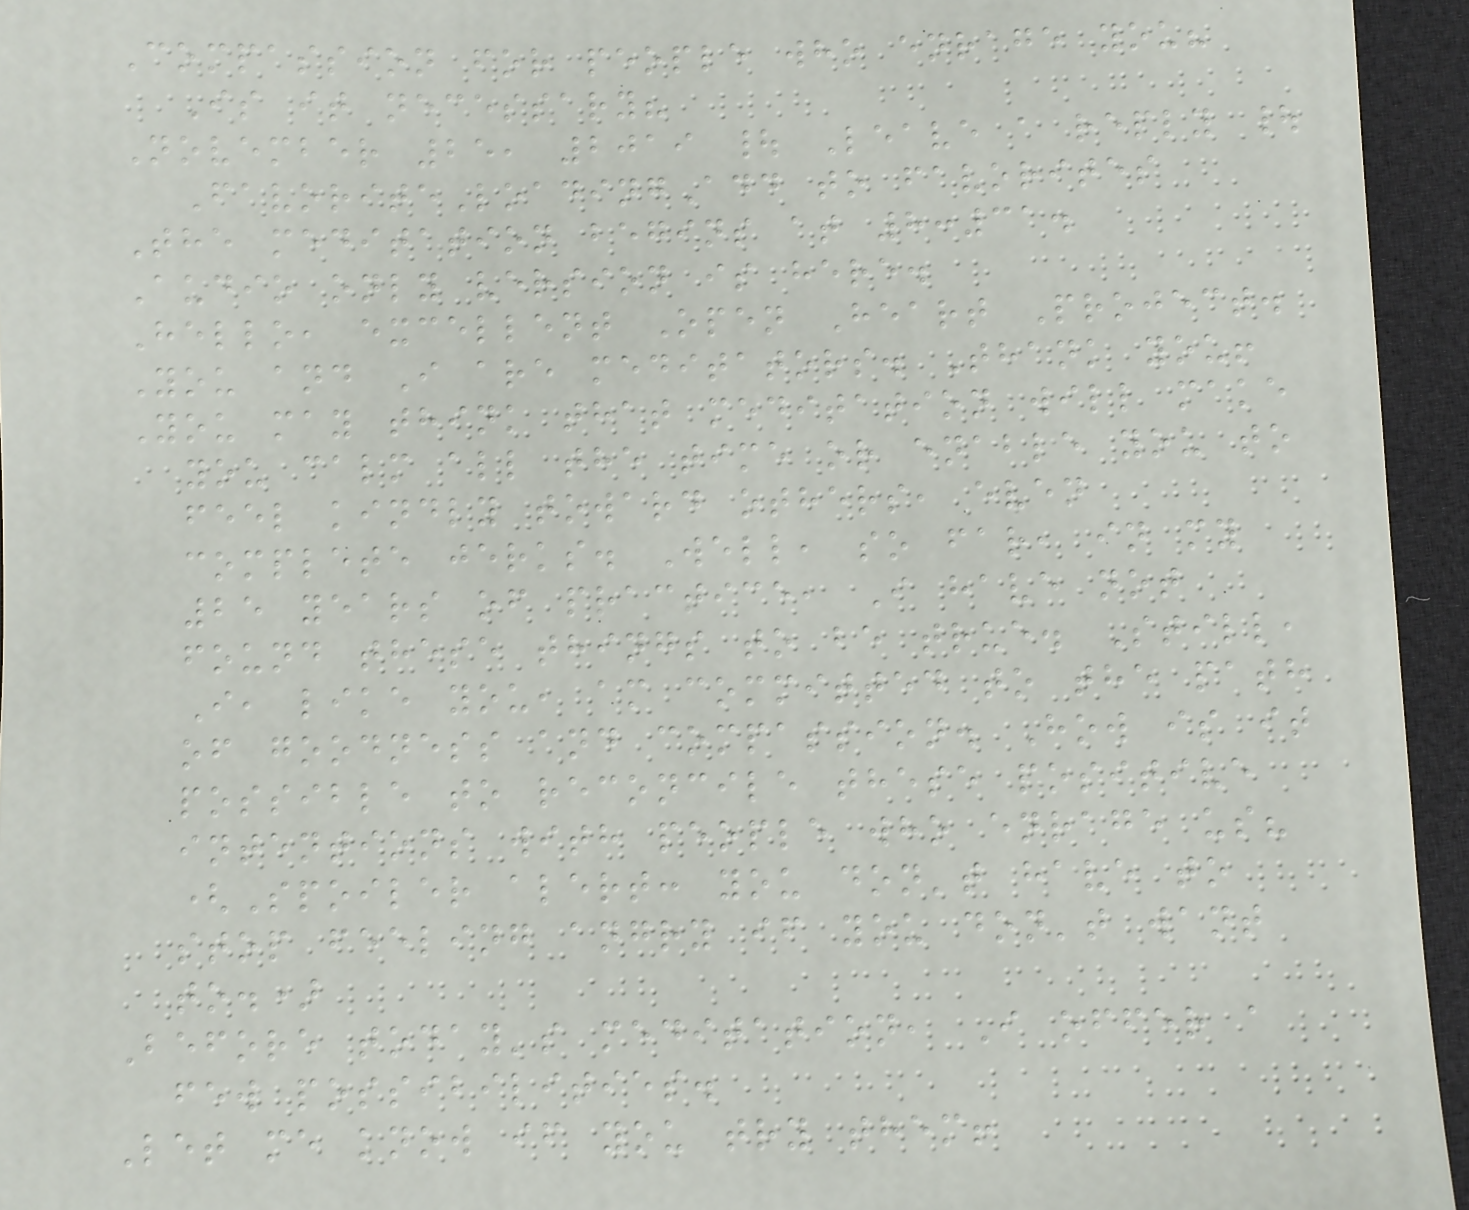Compassion for people who enrage you?
Is it necessary?
November 25, 2019 | Leave a reply |
FavoriteLoadingAdd to favorites
The meditation begins at 8:31.
Audio only version is here.
Hello, excellent Open Heart Project.
You and I are meditators. Thank you!
You may think that meditation will make
you calm all the time or enable you to
feel kindly toward others, even
complete jerks. Well, so far, in my
25 years of practice, I have not
found these things to be true. Still,
I, like you, am committed to the path
of goodness and compassion. How is it
possible to reconcile these positive
intentions with people who enrage us?
(Spoiler alert: you don't have to
stop feeling angry if you don't want
to.)
Before today's meditation, I offer a
few possibilities.
Let me know if you try them!
